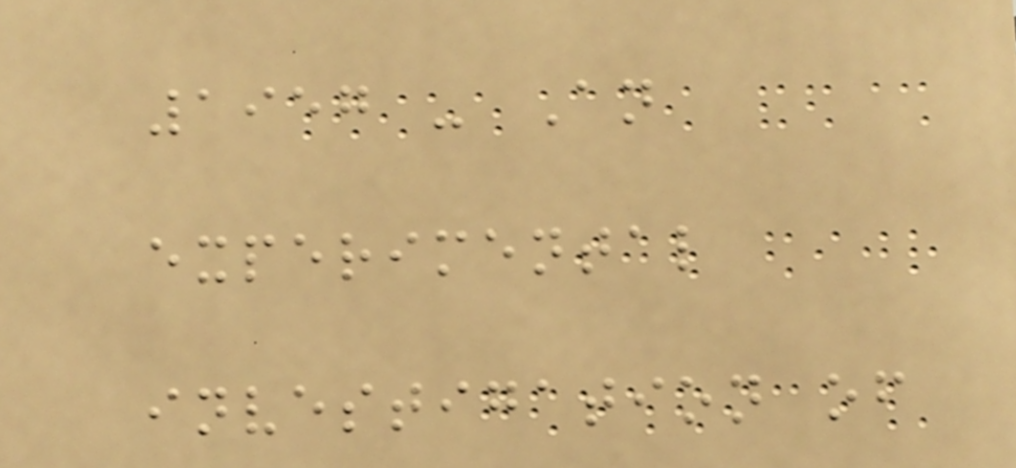1957 - An
experimental
investigation of
